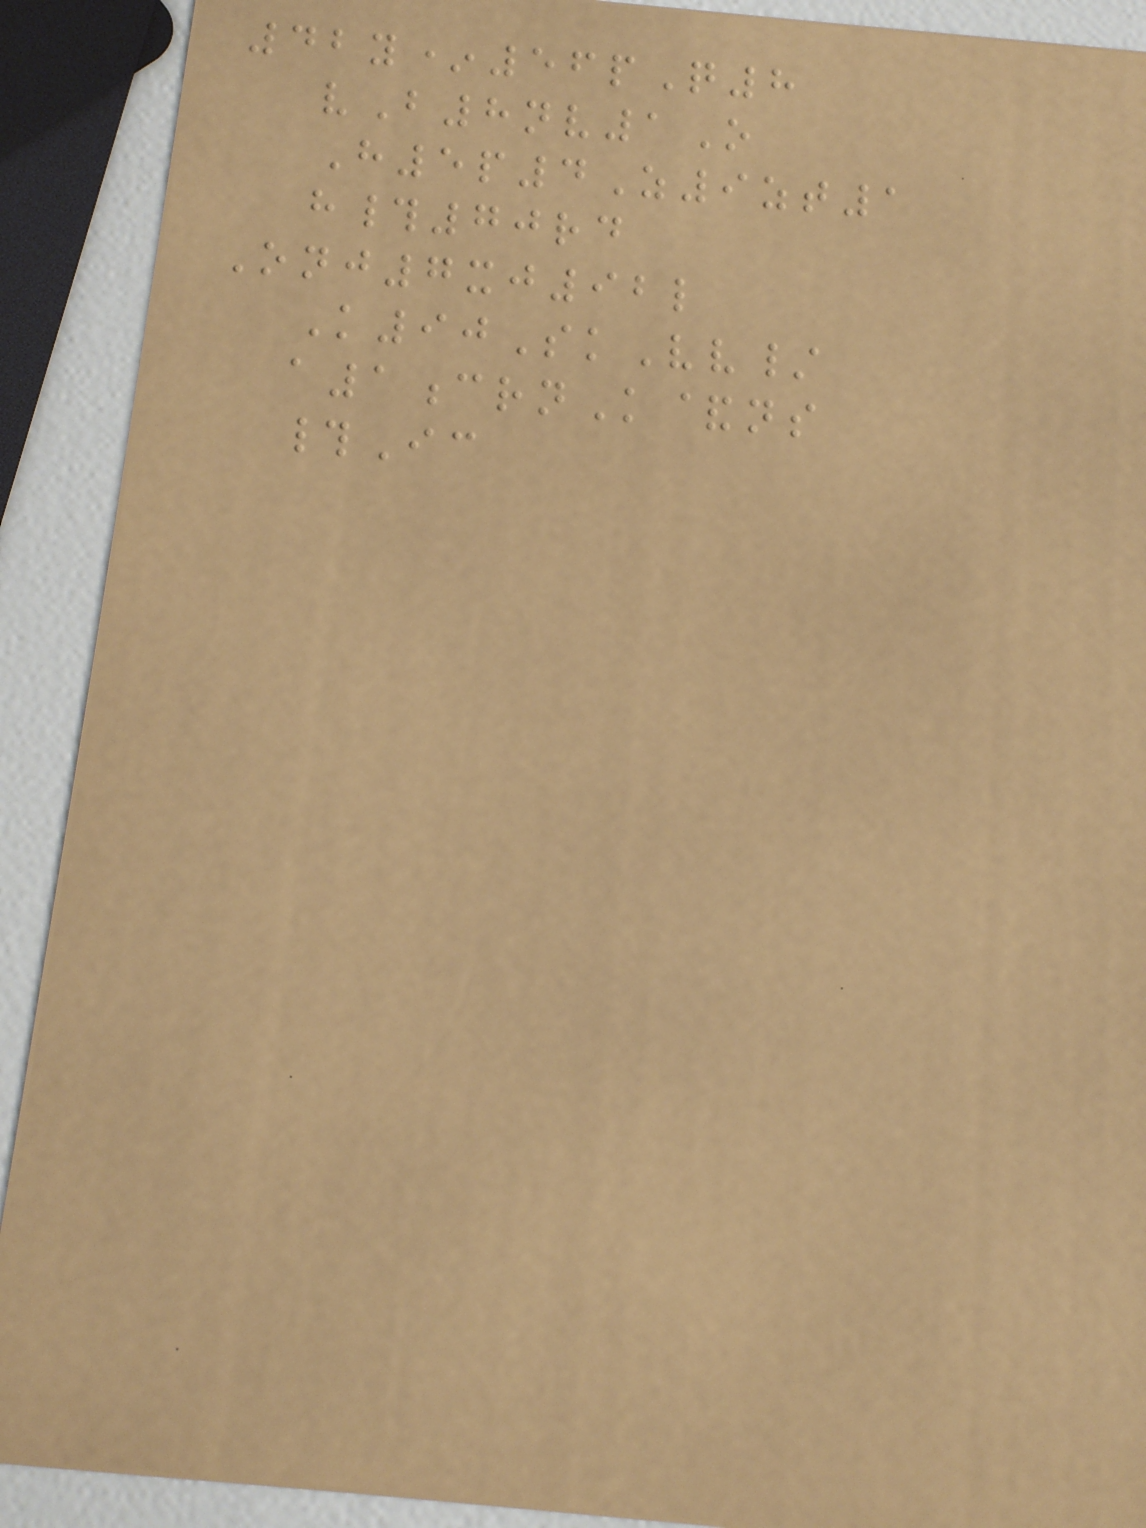42y*56pQ8
vB8nv1O
H5p4Z9zt1
h#70rd
Onj7xj92l
K90SkVv/
a1crnK&ns
#Ic
